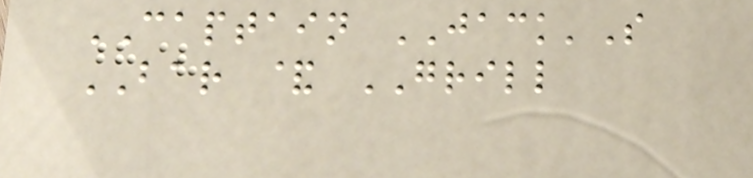CAPTAIN JACK'S
BAR & GRILL
